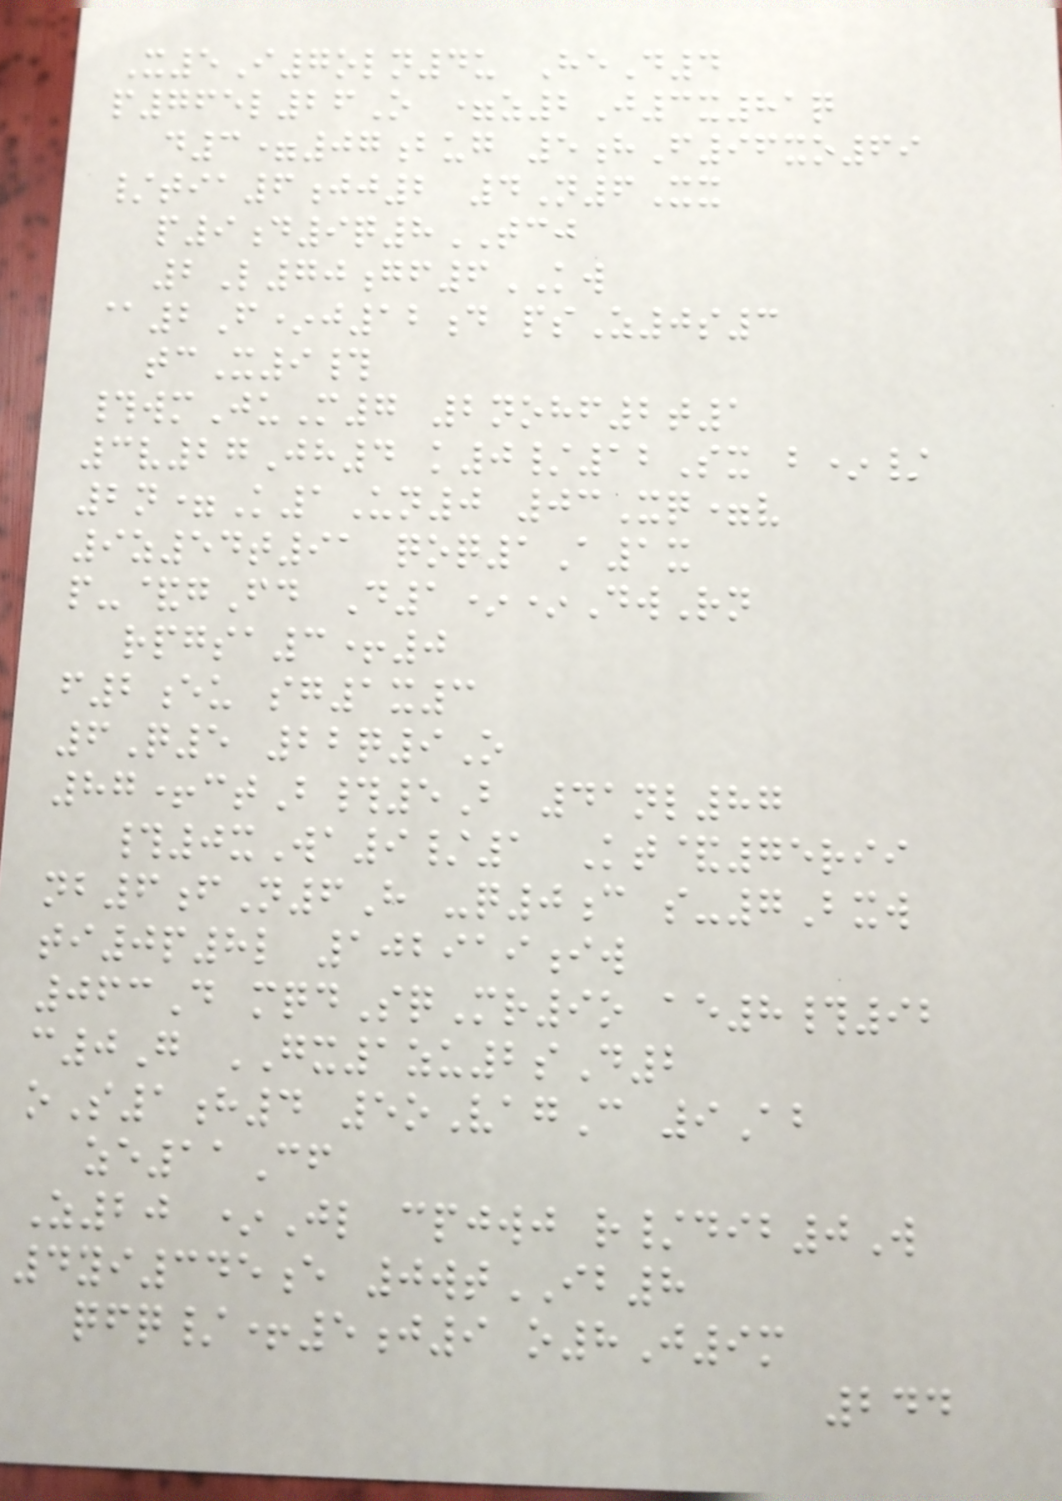X5I7oln4u HeD4
p765l26O =z2J3x81q
d3=07bug 5hF96xo69
/tia6jj2 4N6Xx
p9d9q8TCJ
2L70gf6KW
@2F*j12d psZ0s3
tcX9#
#wmJuM7 2nohf2t1
3v27Jh4 k0/12Sx b*/
2n=K1Un0 03Xq=v
9z54t91 qoq1A1x
p-&gFd D1**DwRn
rpgsa3+0
f2eu sg1x3
6Q5 22q9O
87+ctB#5B 41nl87
#0xWa9/1 Kt&75rii
nb6fN6H -q0c s-7Bxw
ti0p8l 102919iw
063D mqdSqMr9o ae8#92
c0G GX1zu2sD2
oS1h4 5oVagC 9Ab
ze11Cf
Z20 *Jl cpjwj r/dib0W
4yi345e 0wtIB8
qfq/+5j9 o8J9m
244
